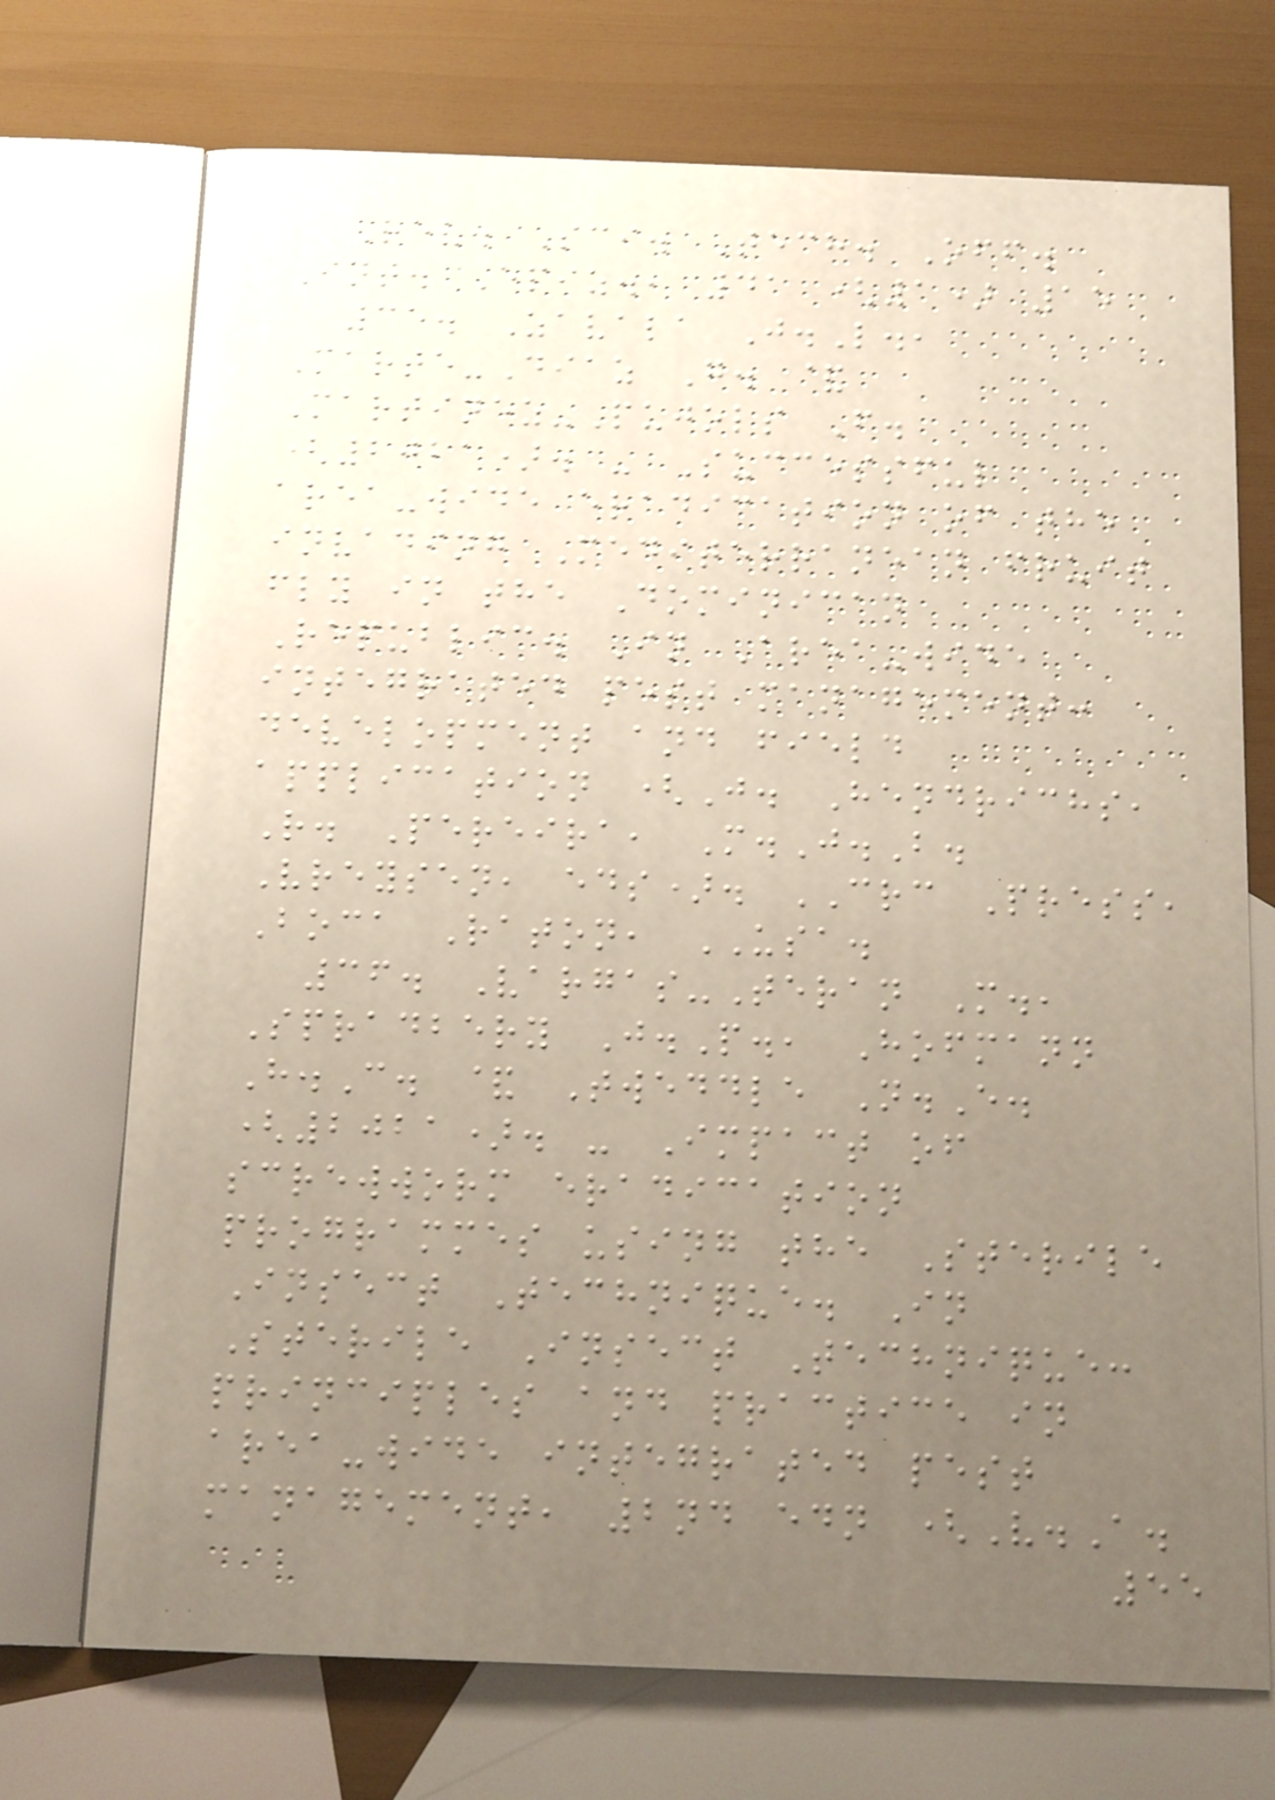Rev. Sci. Tech. Off.
Int. Epiz., 41 (1) 15
35. Zavala J.L.,
Marte-Diaz G. &
Martinez-Pujols F.
(2021). - Successful
area-wide eradication of the
invading Mediterranean fruit
fly in the Dominican
Republic. In Area-wide
integrated pest management:
development and field
application (J. Hendrichs,
R. Pereira, M.J.B.
Vreysen, eds). CRC Press,
Boca Raton, USA.
36. Vargas-Teran M.,
Spradbery J.P., Hofmann
H.C. & Tweddle N.E.
(2021). - Impact of
screwworm eradication
programmes using the Sterile
Insect Technique. In
Sterile Insect Technique:
principles and practice in
area-wide integrated pest
management, 2nd edn (V.A.
55
